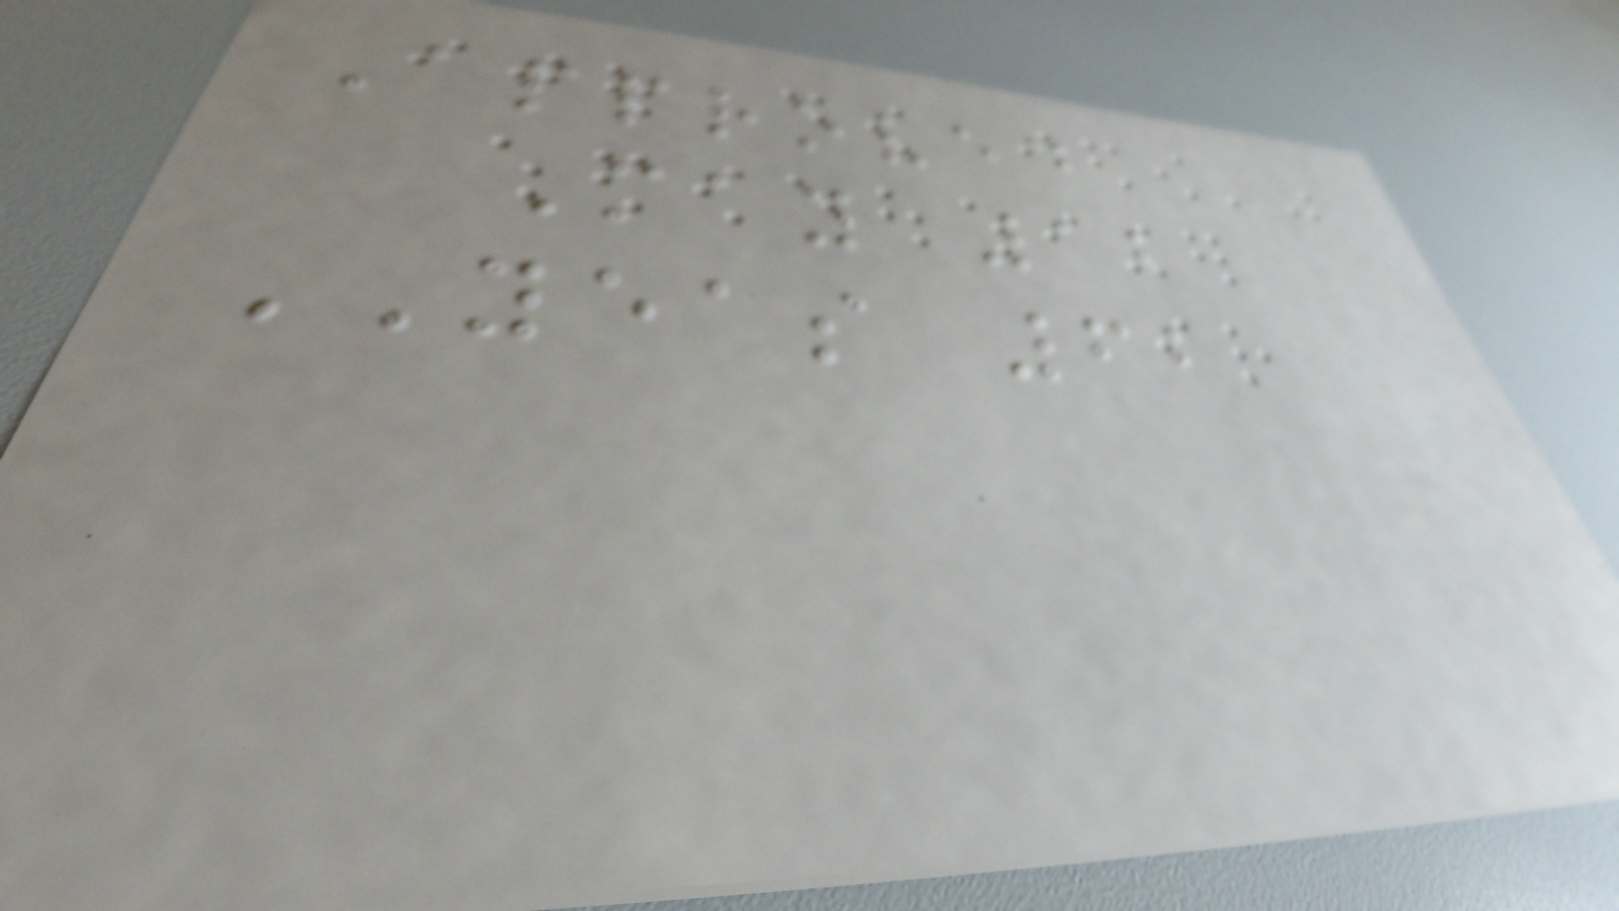Approved
May 12
YEAS 62
